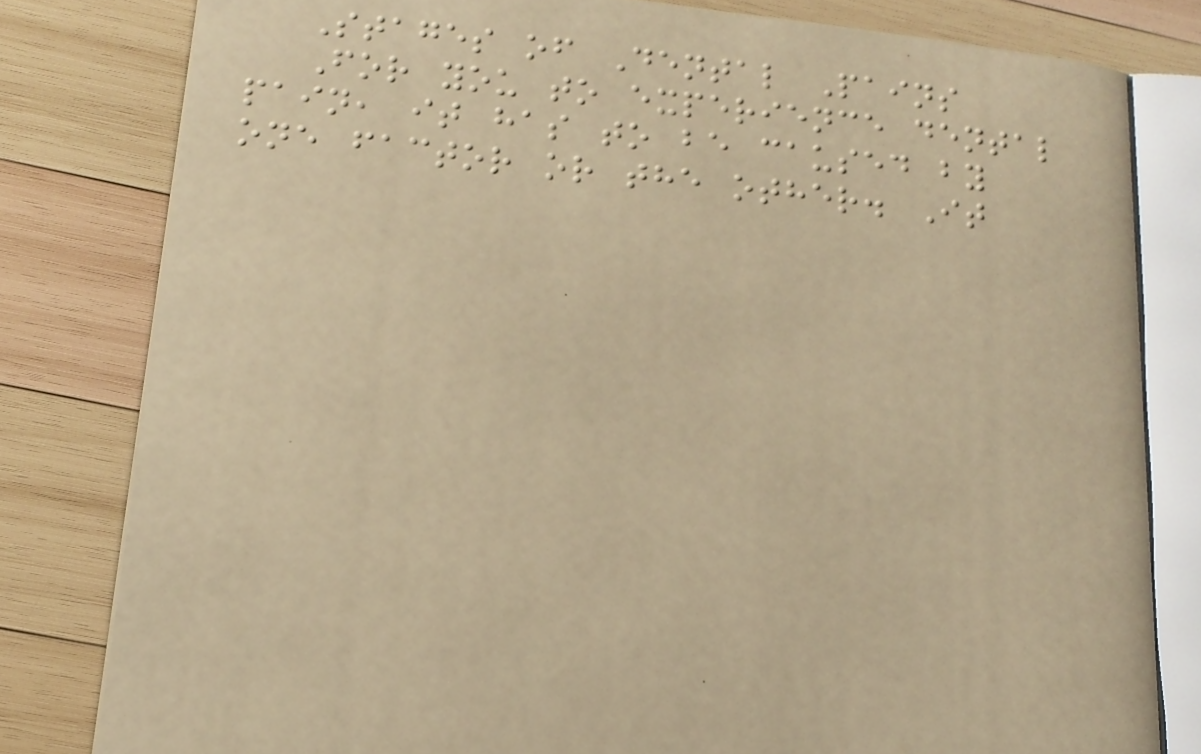Stages of Dental Pains
For you to experience dental
pain, it has to be caused by
one factor or the other. It
